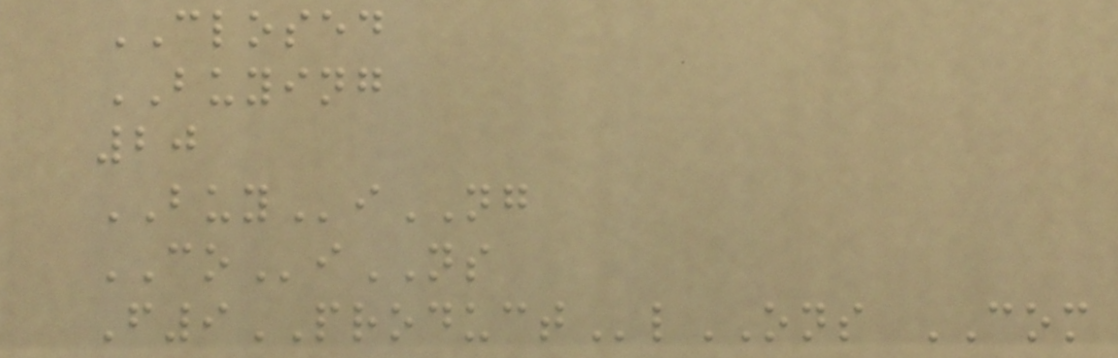CLOSED
BUYING
20
BUYiNG
COiNS
F9PRODUCTlONS COM
